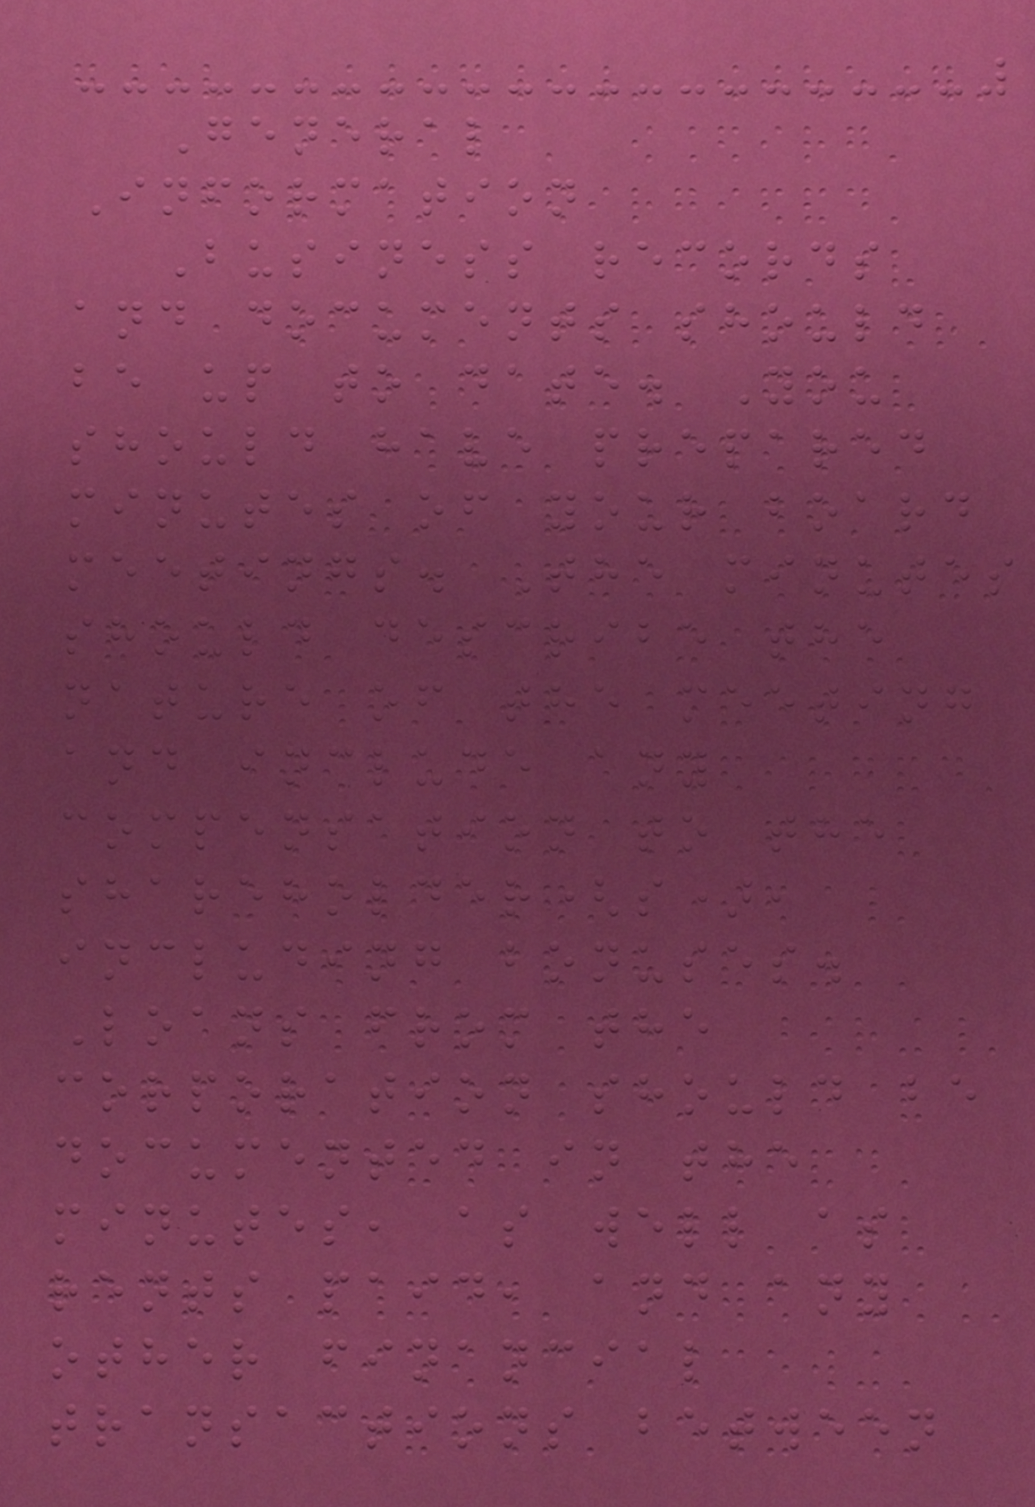General
Information
Business records
and documents should
be up to date. You
should have prepared
minutes of your board
meetings. The minutes
should describe the
nature of the meeting
and include any
compensation to the
shareholder(s),
including bonuses.
Loans from the
corporation should be
documented in the
minutes, as well as
rents paid, and any
other financial
transactions between
